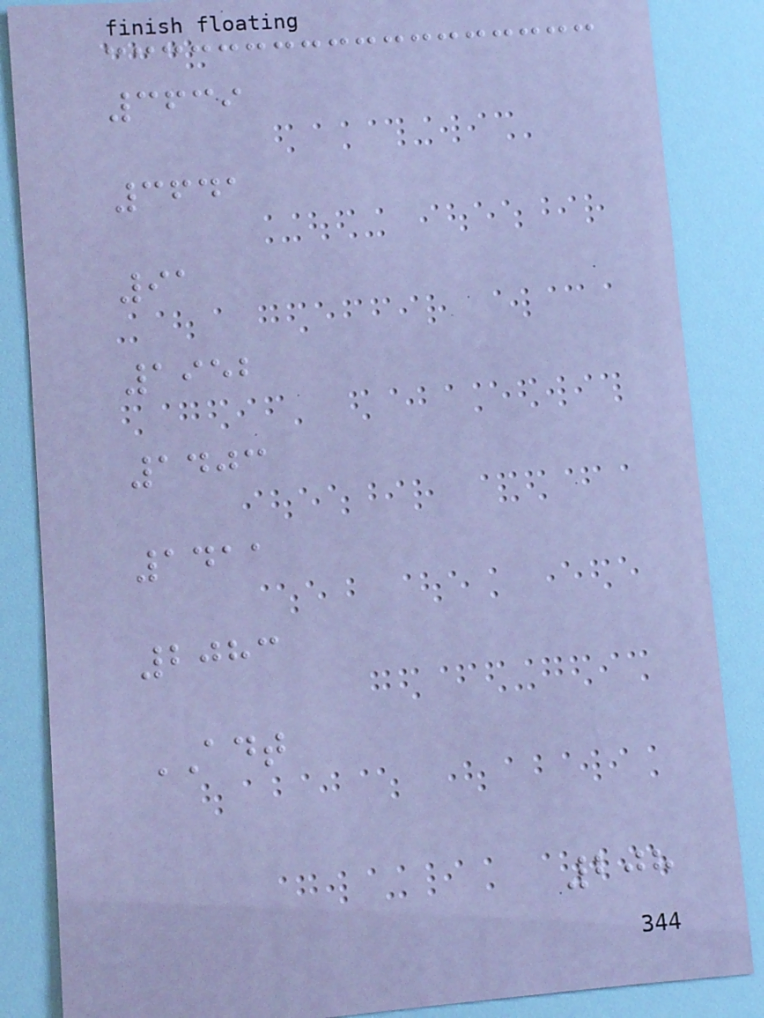3639
3641
91
1952
1403
1411
2083
ADT
208
